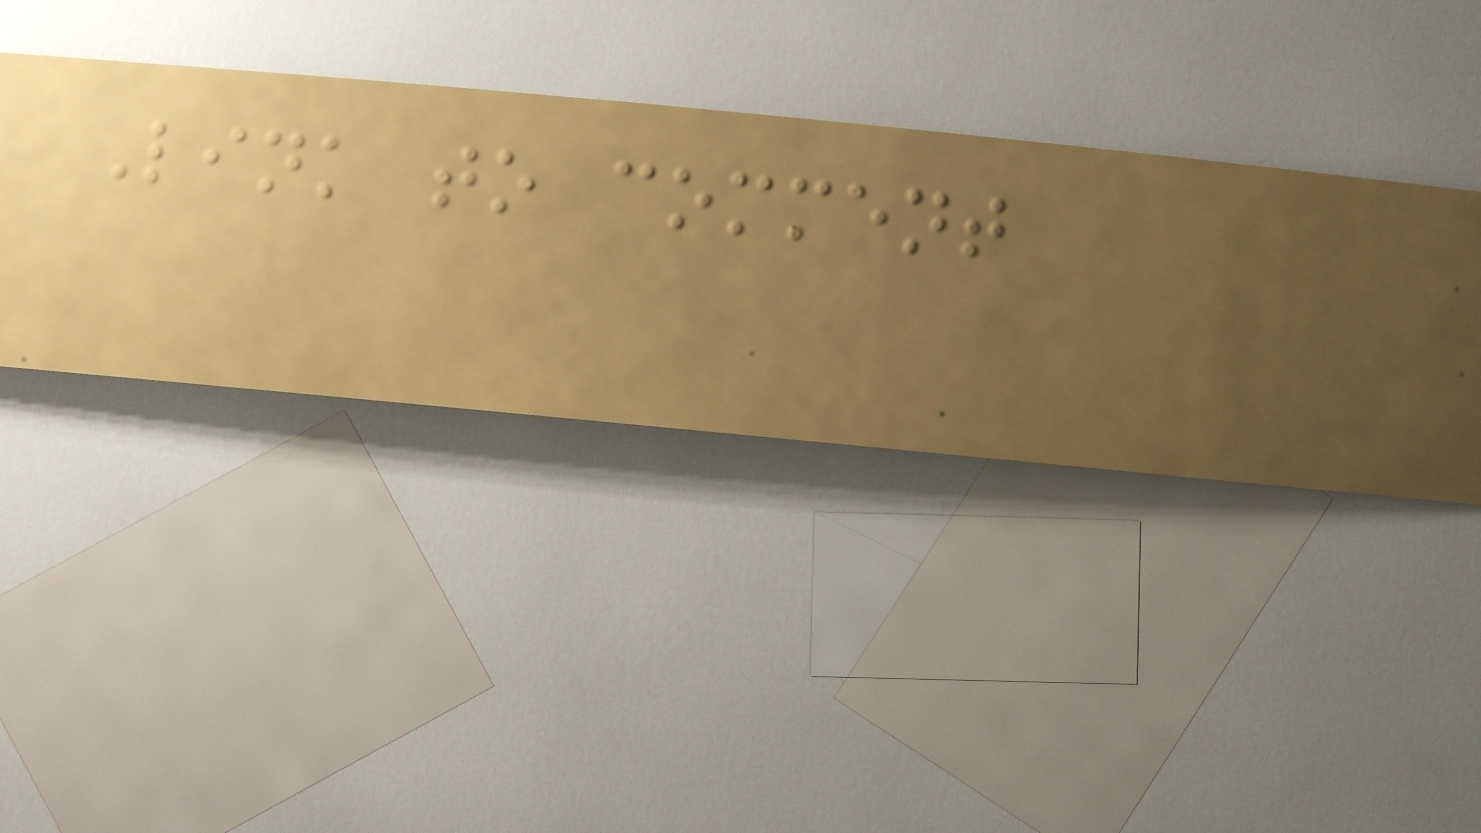Link to comment
